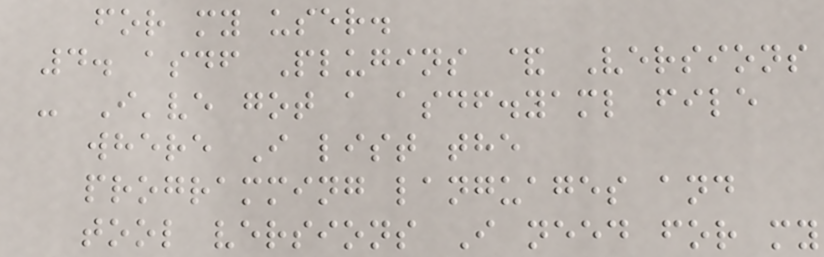for my user.
4. asdf Plugins & Versions
- I've got a asdf.yaml file
where I list the
programming languages and
tool versions I need for my
